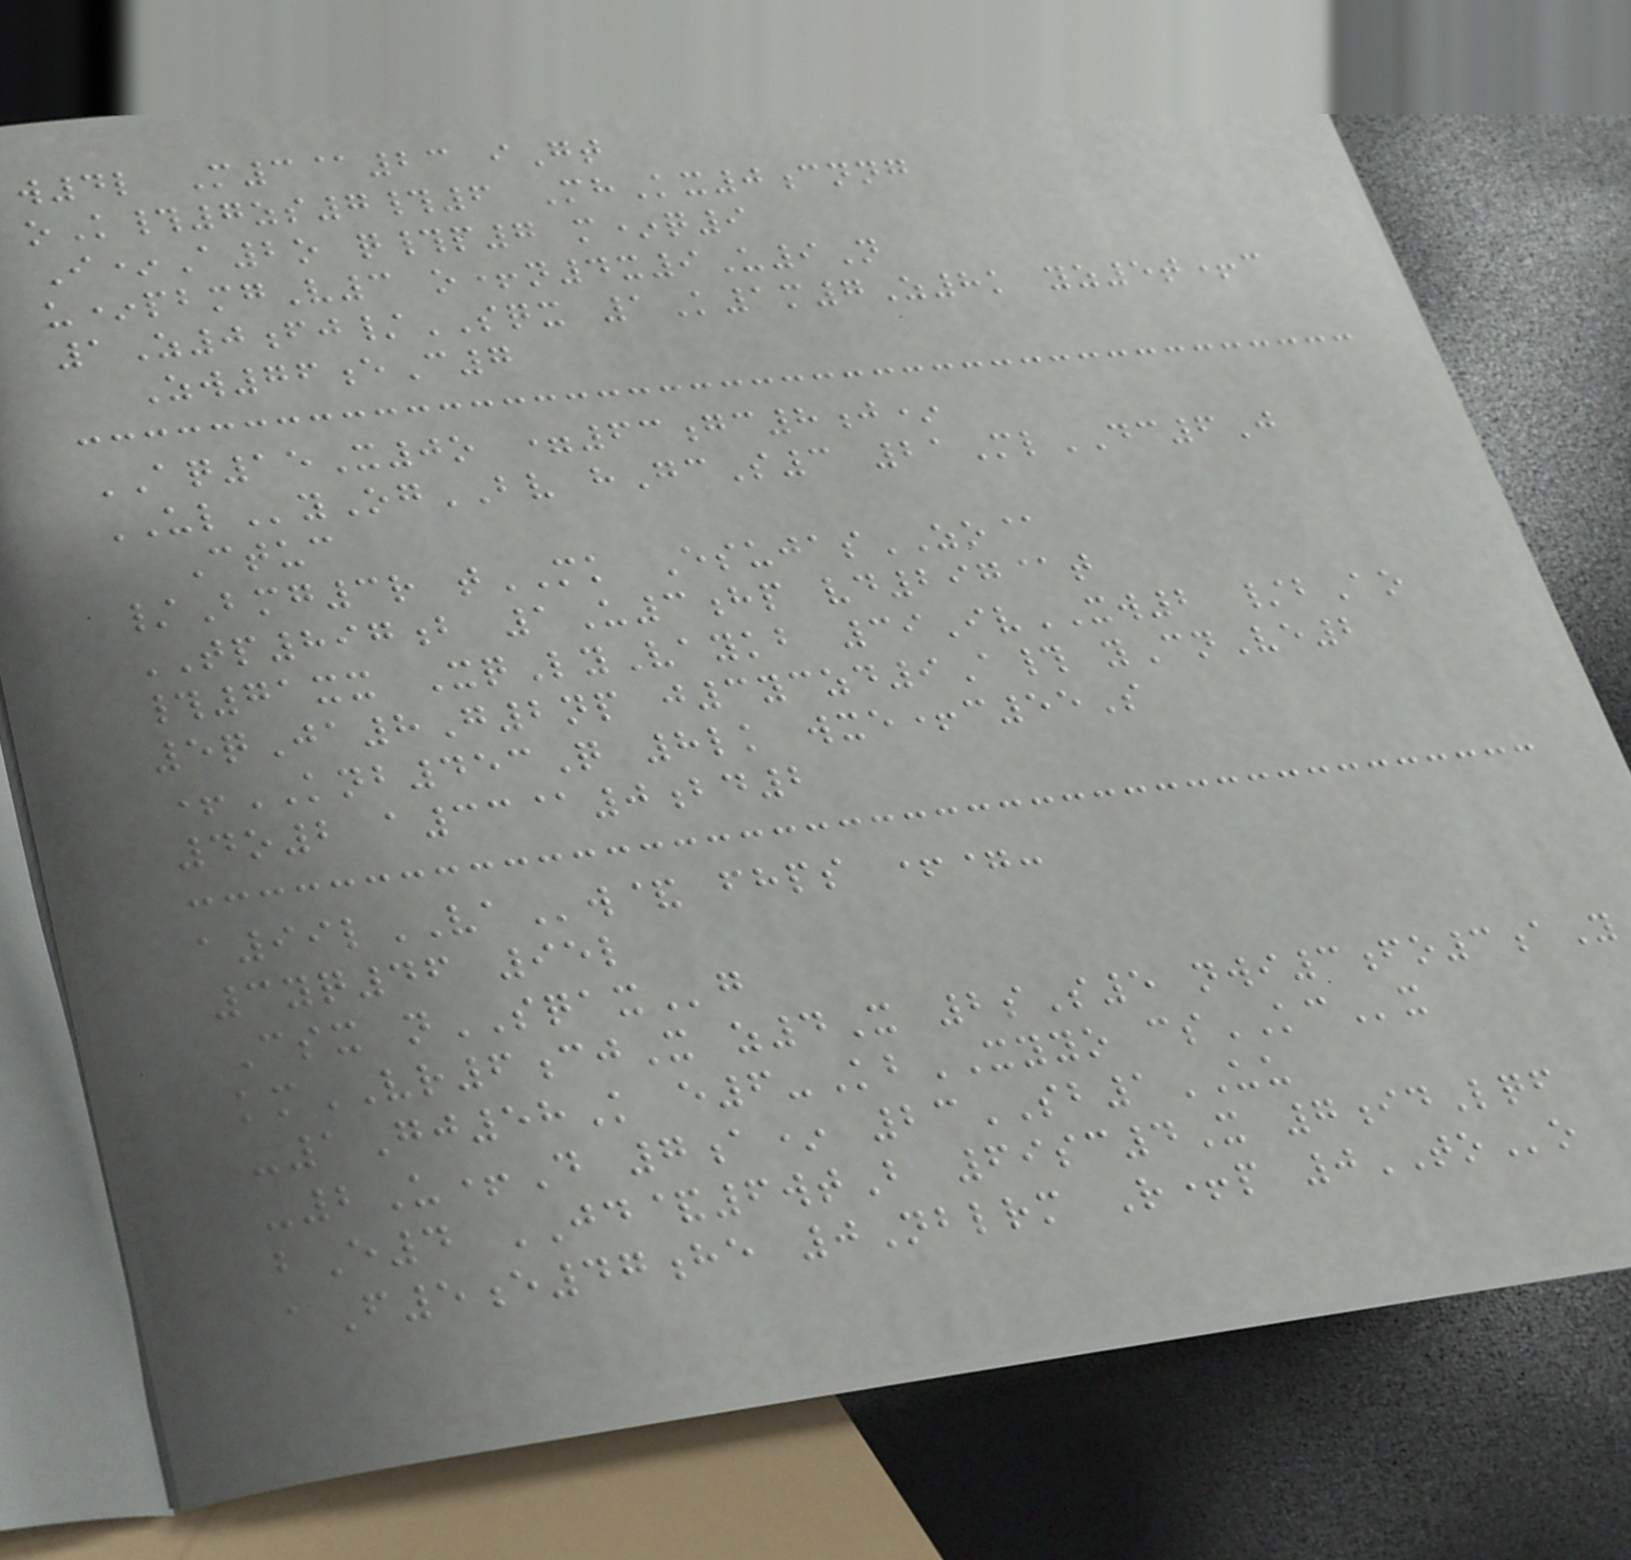w4l M3@23 iGt
oK#7zs7#6 MhKx0cnng
I*A2o q#p7 m*q9
u*pbmgV3 o+n4x9U9N
1Z0fj/SQX 1K1m7Z8k yz5t+c
Zw76eC7
AQ15X0o =63gc8j*
ULyOgBV hGcS3 21MlDC6J
Ctuc
/Bmg3r tMK EsujasZO@
TP897b 1U3hp vd297@t
#71xx XqLyVaykb 39IvXW2 /bAo
5qJa8G2np j3yczd9A# yCnVe2
+KNB453Q 8lk wxe+c55S
4o2 a33@0bd2
a99lVAw& fhps +=-
3yq46 95l
Csx nSQAXg
kmVR6cjX z4X 2sS5 nwi3fo3aY
-1Gj58K e6-KbXYYO csKCx
-2U+D 7a* 23SB1UU
bE4 JD&6wtB 69sc4X 7idLqf
aF5e47he 0Nblrm R+p 0TOo
